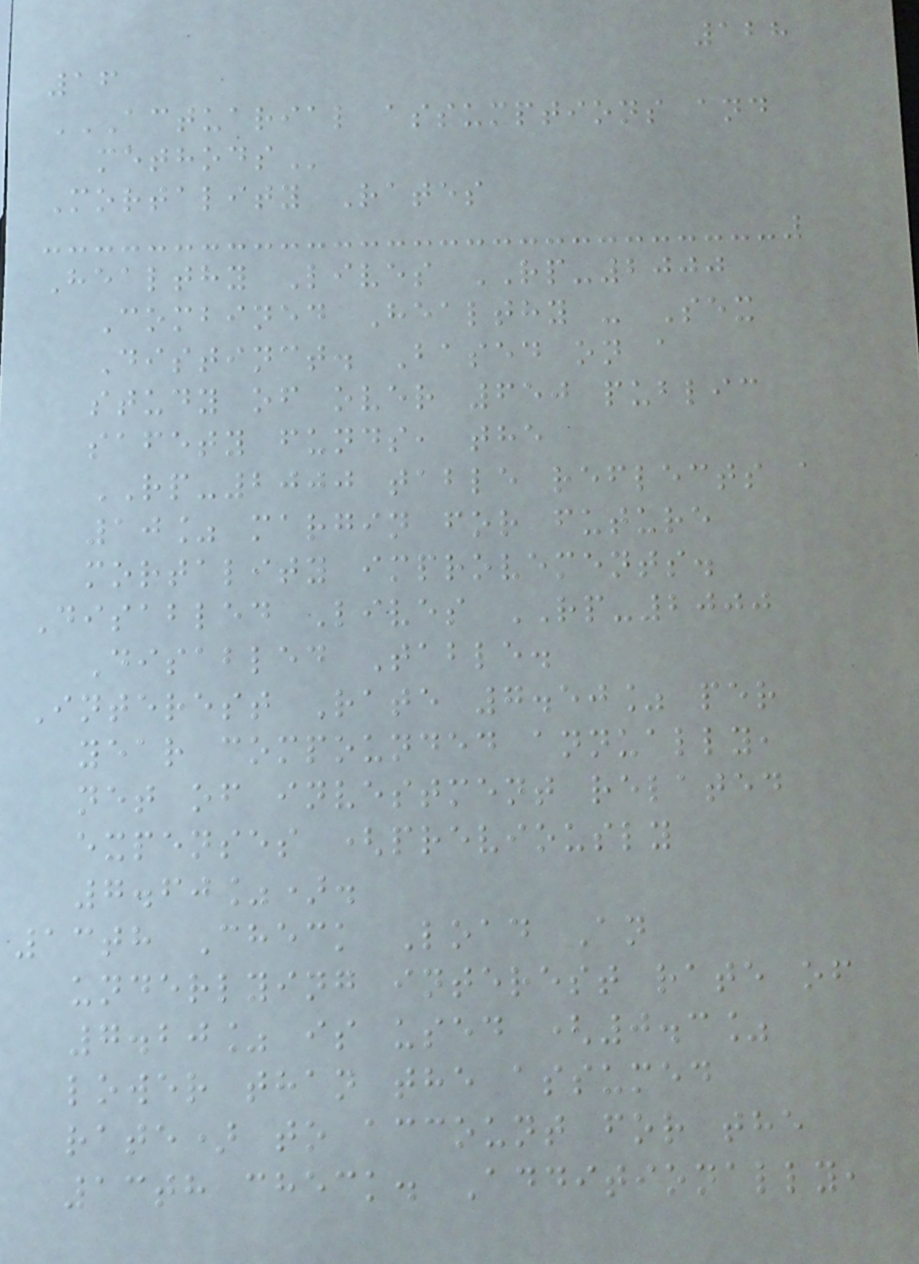128
16
ACTUARIAL ASSUMPTIONS AND
METHODS
Mortality Rates
Healthy Lives RP-2000
Combined Healthy - Sex
Distinct. Based on a
study of over 650 public
safety funds, the
RP-2000 table reflects a
10% margin for future
mortality improvements.
Disabled Lives RP-2000
Disabled Table.
Interest Rate 7.50% per
year compounded annually,
net of investment related
expenses (previously
7.60%).
13th Check Load An
underlying interest rate of
7.20% is used (0.3%
lower than the assumed
rate) to account for the
13th check. Additionally,
